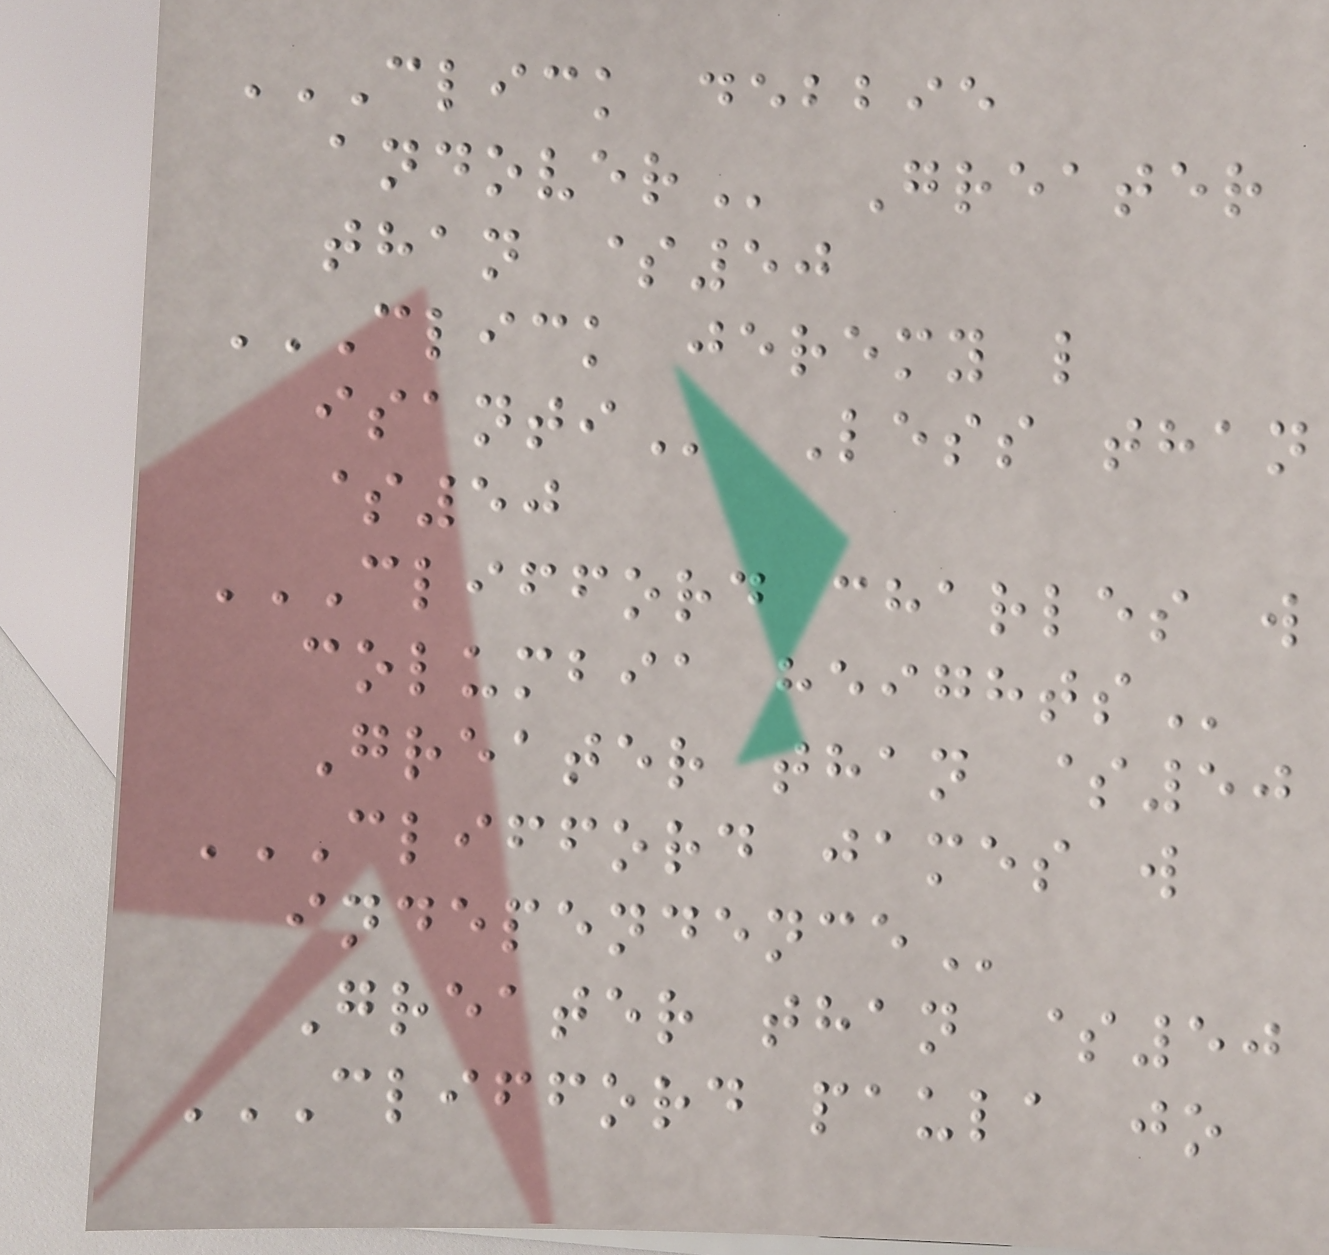CLICK DEBBIE
ANDOVER Greater
than $50
CLICK JEREMY L
ISANTI Less than
$50
CLIFFORD CHARLES W
COLUMBIA HEIGHTS
Greater than $50
CLIFFORD JAMES W
INDEPENDENCE
Greater than $50
CLIFFORD PAULA JO
